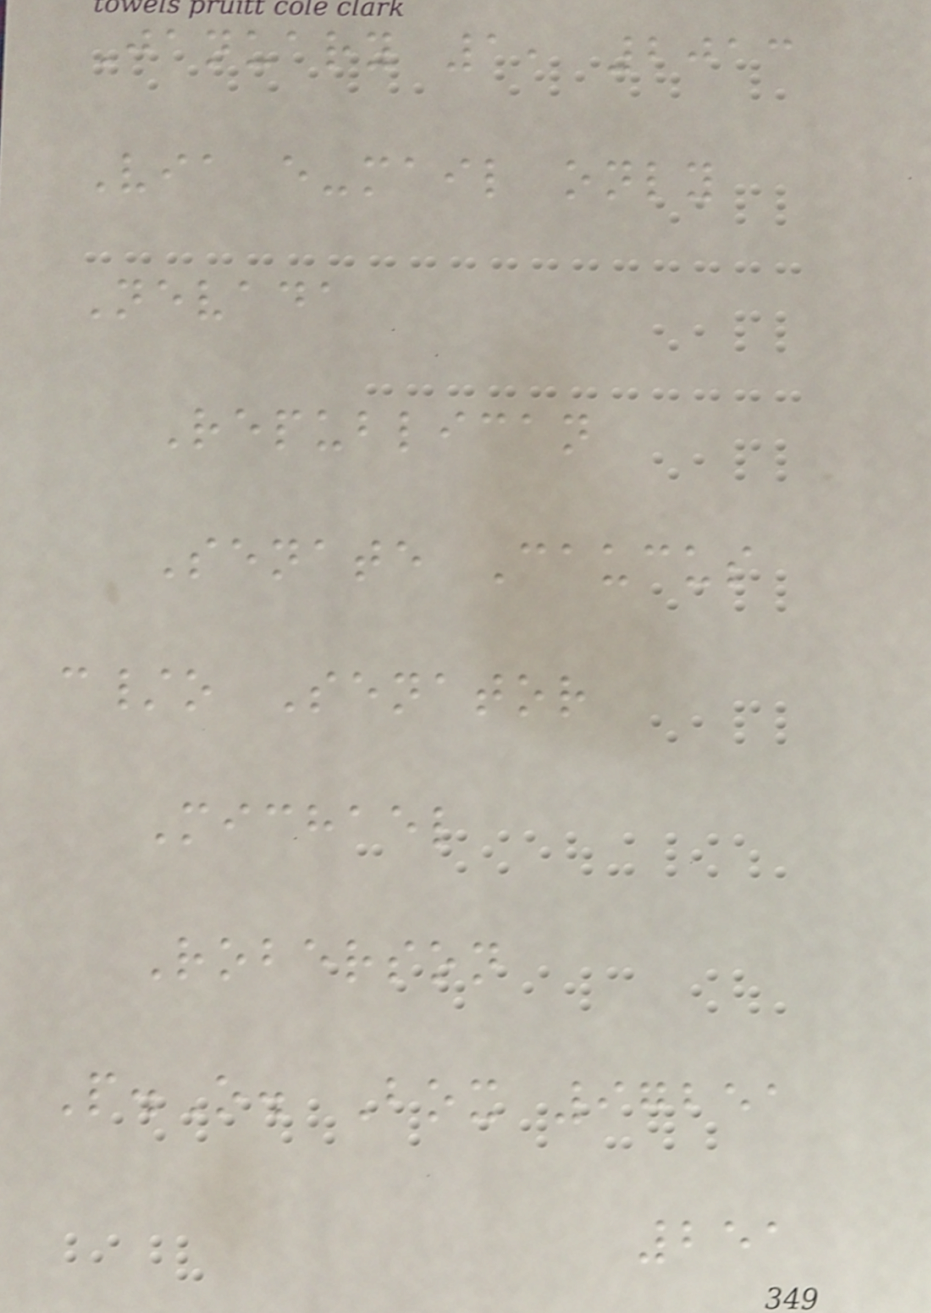January 1, 2013
Via e-mail only
Nevada
Republican
Senate Caucus
c/o Senator
Michael
Roberson
P.O. Box 97251
251
